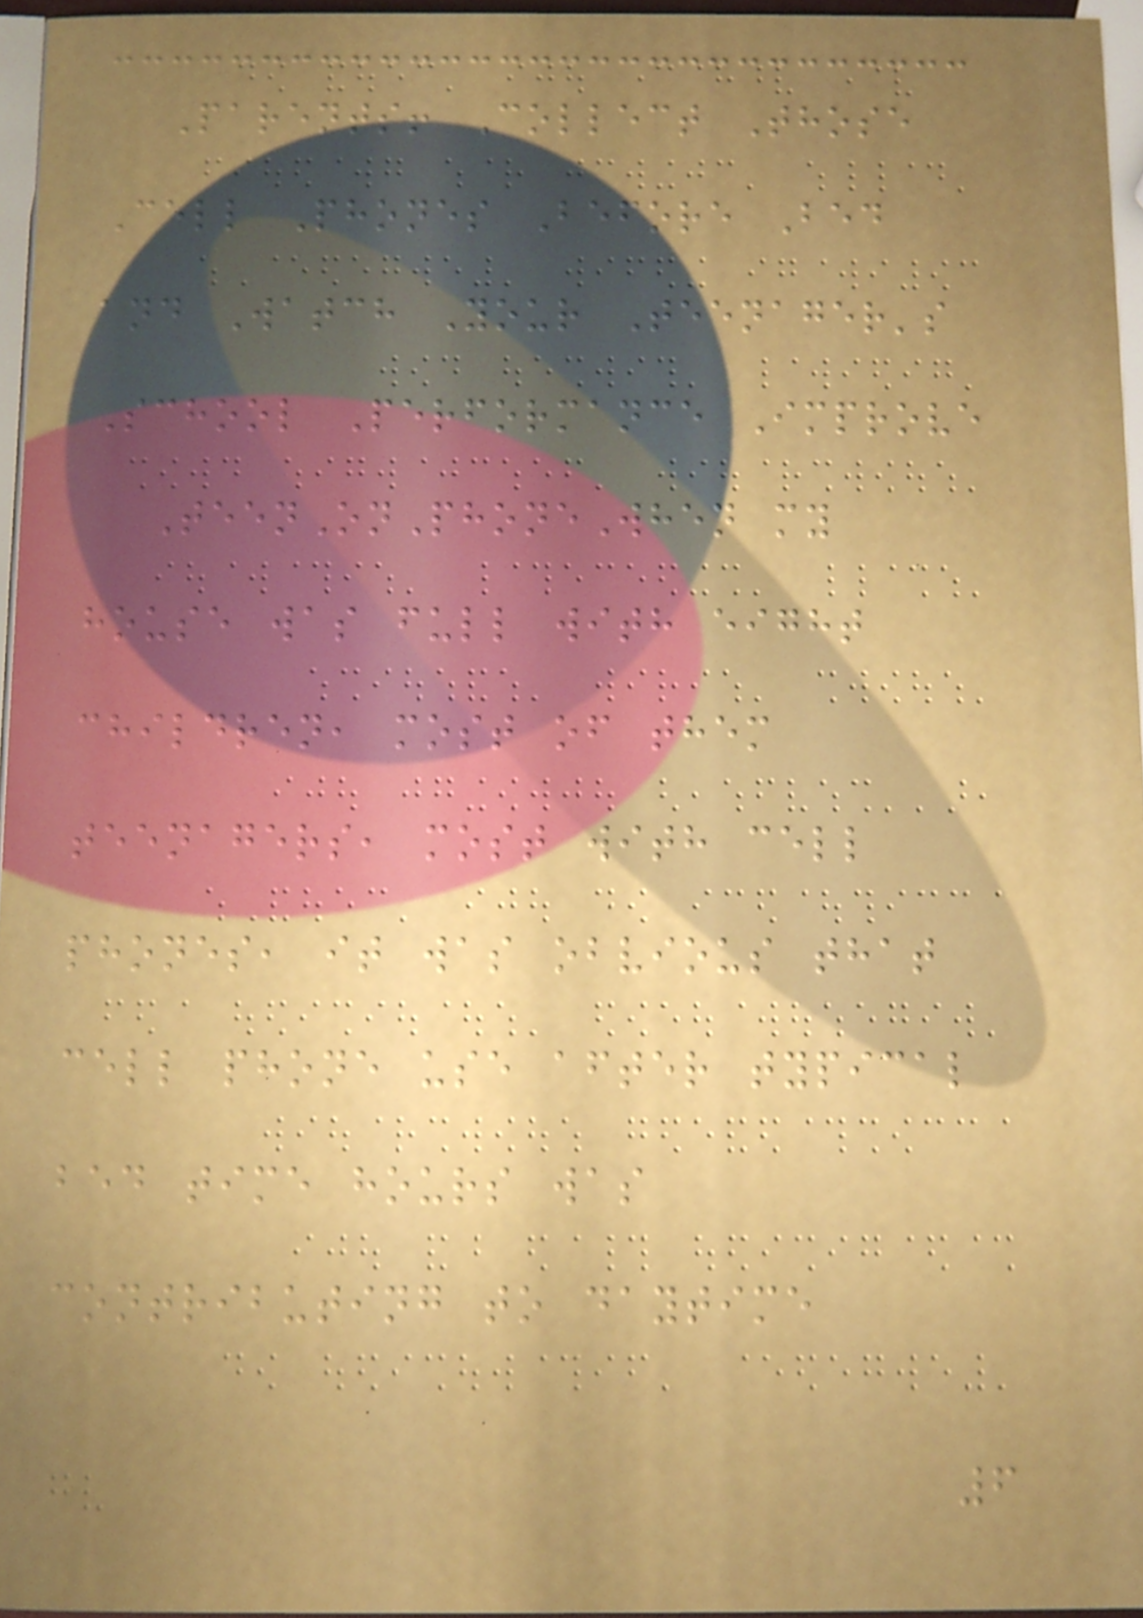Parents! Collect Those
Cell Phones Before Bed
and Watch Your Teenager's
School Performance Improve
TeenOnPhoneWhen my
house was full with eight
children, most of them
teenagers, most with cell
phones, it was obvious that
cell phone use after typical
bed time hours was
contributing to daytime
6
